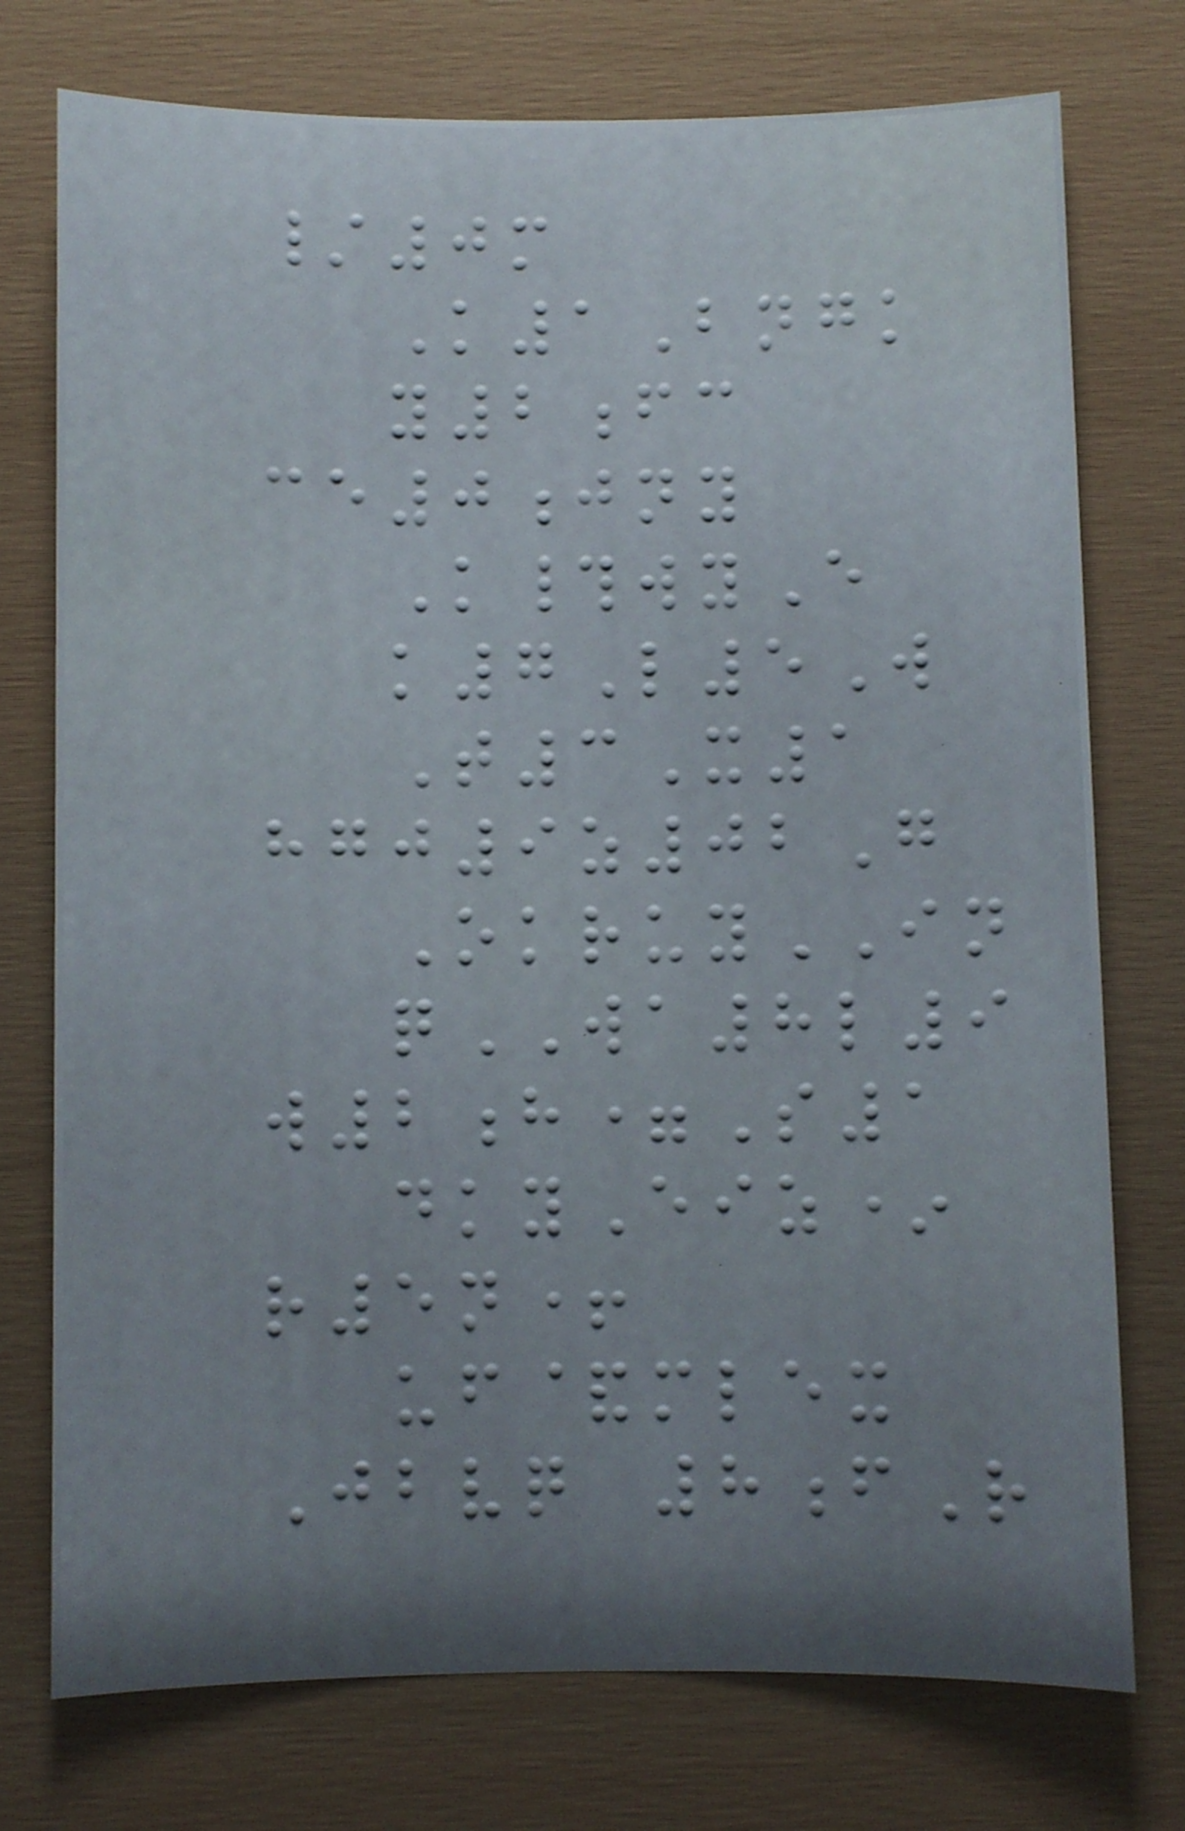/0m
K1Bngk
y2fc
ce0jny
K#wyE
k7L5W
T3X1
hgj9z02G
OkruyIN
qWA8l9
w2h=S1
dkyEiz*
r5n+
uf&mlex
Jbvq 8fR
